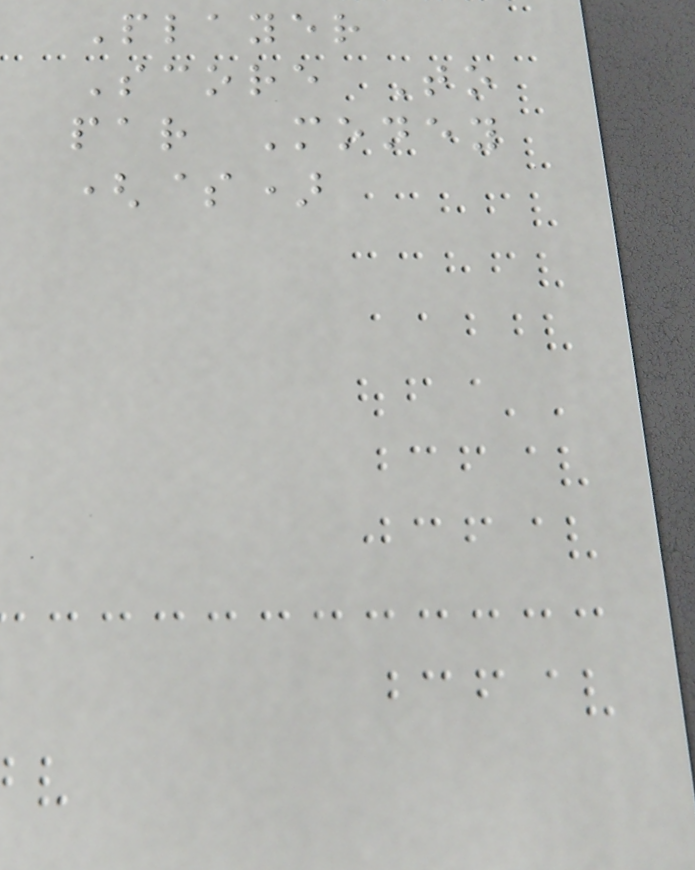Player
Score To
par Money
($)
